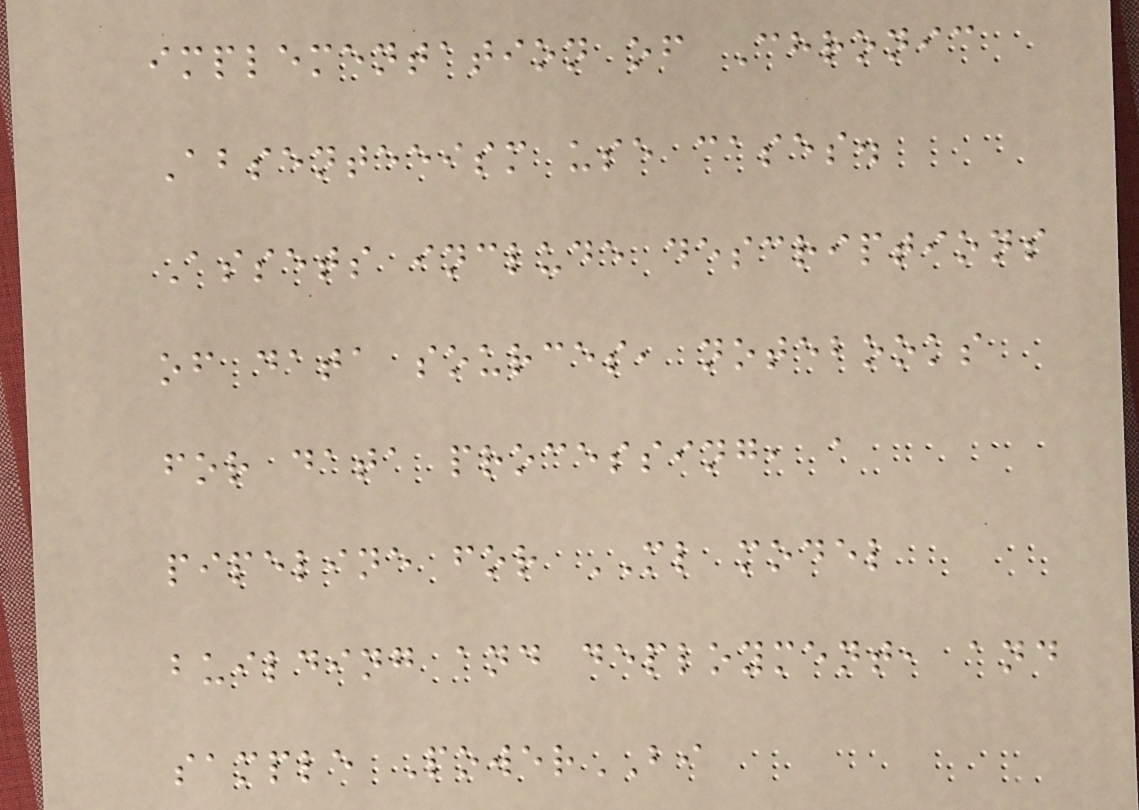implementation of Chronic
Absenteeism use cases.
Assets include descriptions
of data sources, notebooks
for data processing, a
pipeline for ML model
building and deployment, and
sample PowerBI
